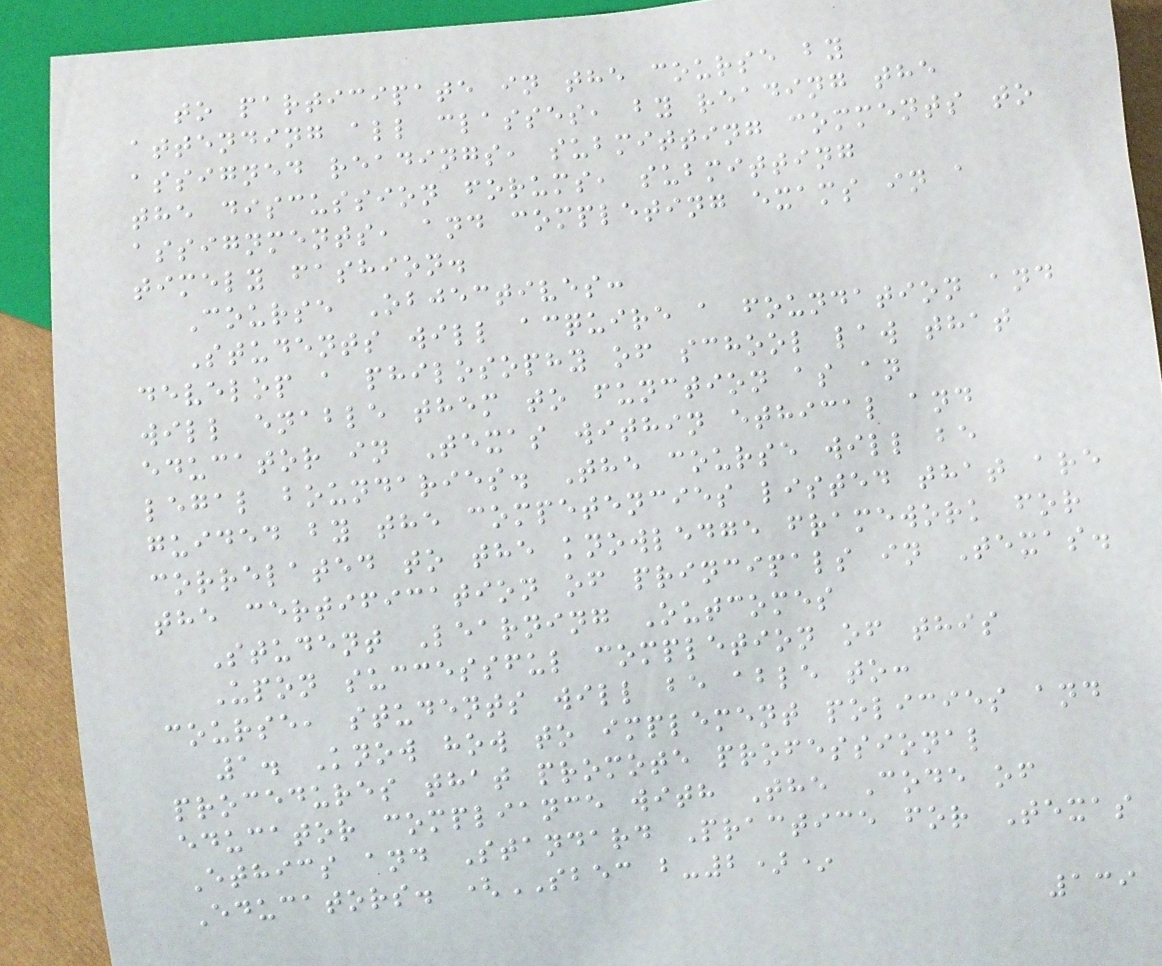to participate in the course by
attending all classes, by reading the
assigned readings, submitting comments to
the discussion forums, submitting
assignments, and completing exams in a
timely fashion.
Course Objectives:
Students will acquire a foundation and
develop a philosophy of school law that
will enable them to function as an
educator in Texas within ethical and
legal boundaries. The course will be
guided by the competencies listed that are
correlated to the knowledge framework for
the certification of principals in Texas.
Student Learning Outcomes
Upon successful completion of this
course, students will be able to:
1. Know how to implement policies and
procedures that promote professional
educator compliance with The Code of
Ethics and Standard Practice for Texas
Educators. (SBEC b-2)*
139
